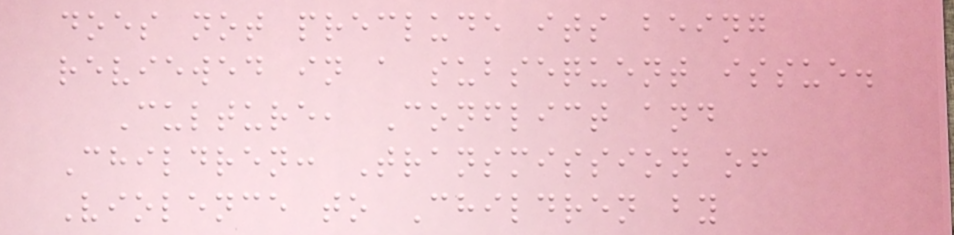does not preclude its being
reviewed in a subsequent issue.
Culture, Conflict and
Children: Transmission of
Violence to Children by
